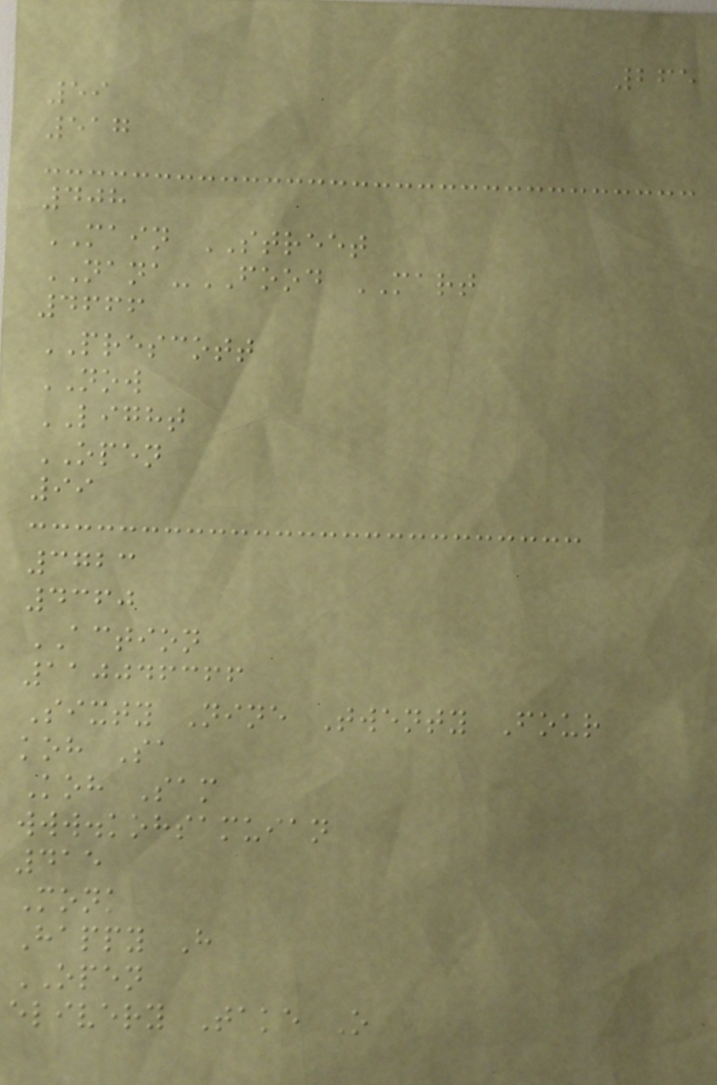265
59
517
408
MAIN STREET
NANA-FOOD MART
4666
PRESCOTT
NOW
LIGHT
OPEN
99
3723
4360
ACTION
110046366
Sixty Nine Twenty Four
koh Sa
Koh Sam
www.kohsamuian
415
Monk
Happy H
OPEN
elivery Take O
